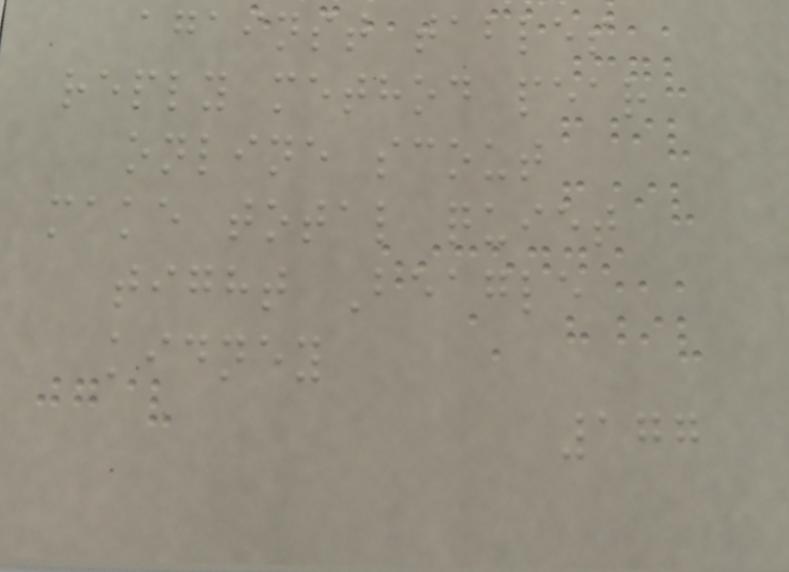against tables
reply method pear
online scout
make total quiet
tight Beagle
kidney
177
